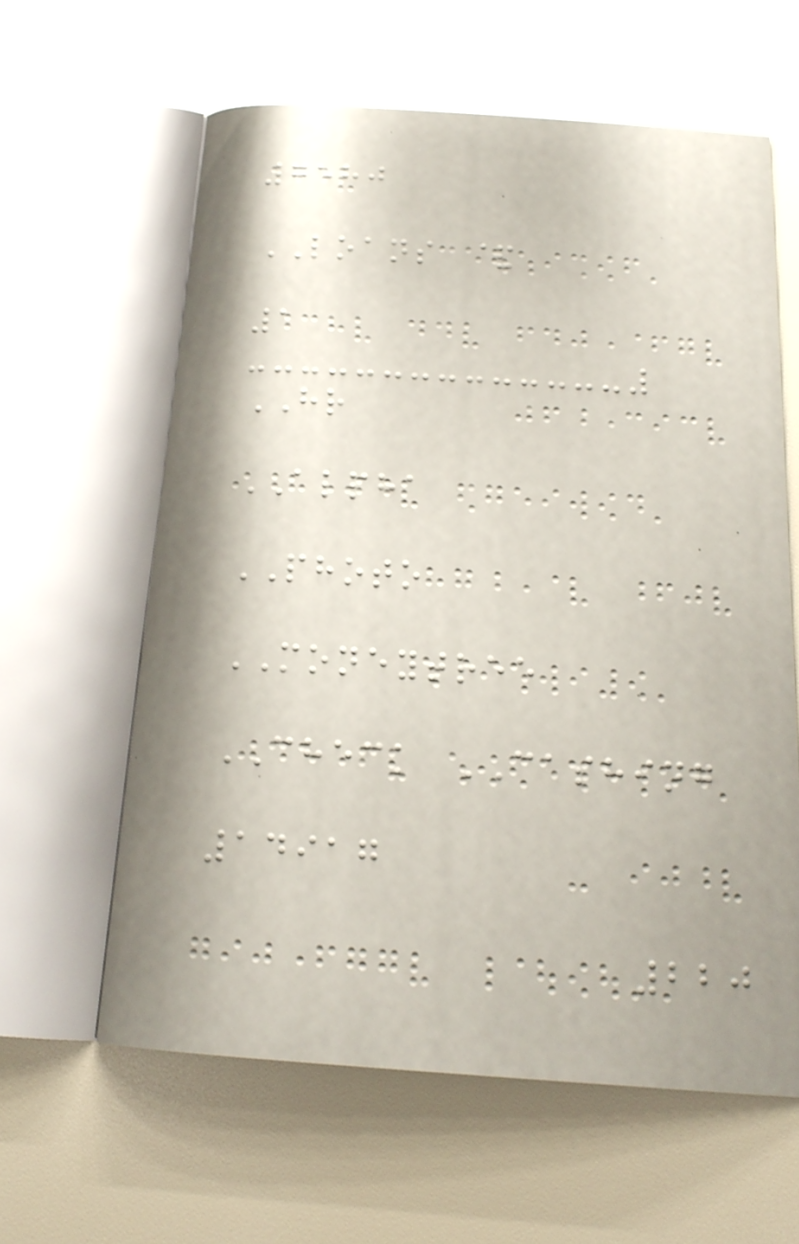7580
LOANS &
1
HR
ALPHA
PHOTO
MONEYTREE
CHECK CASHING
14917
220
